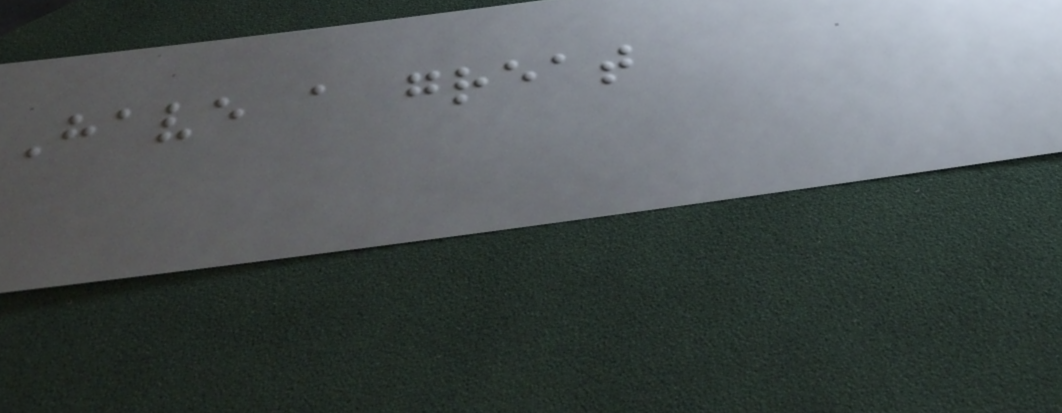Have a great
